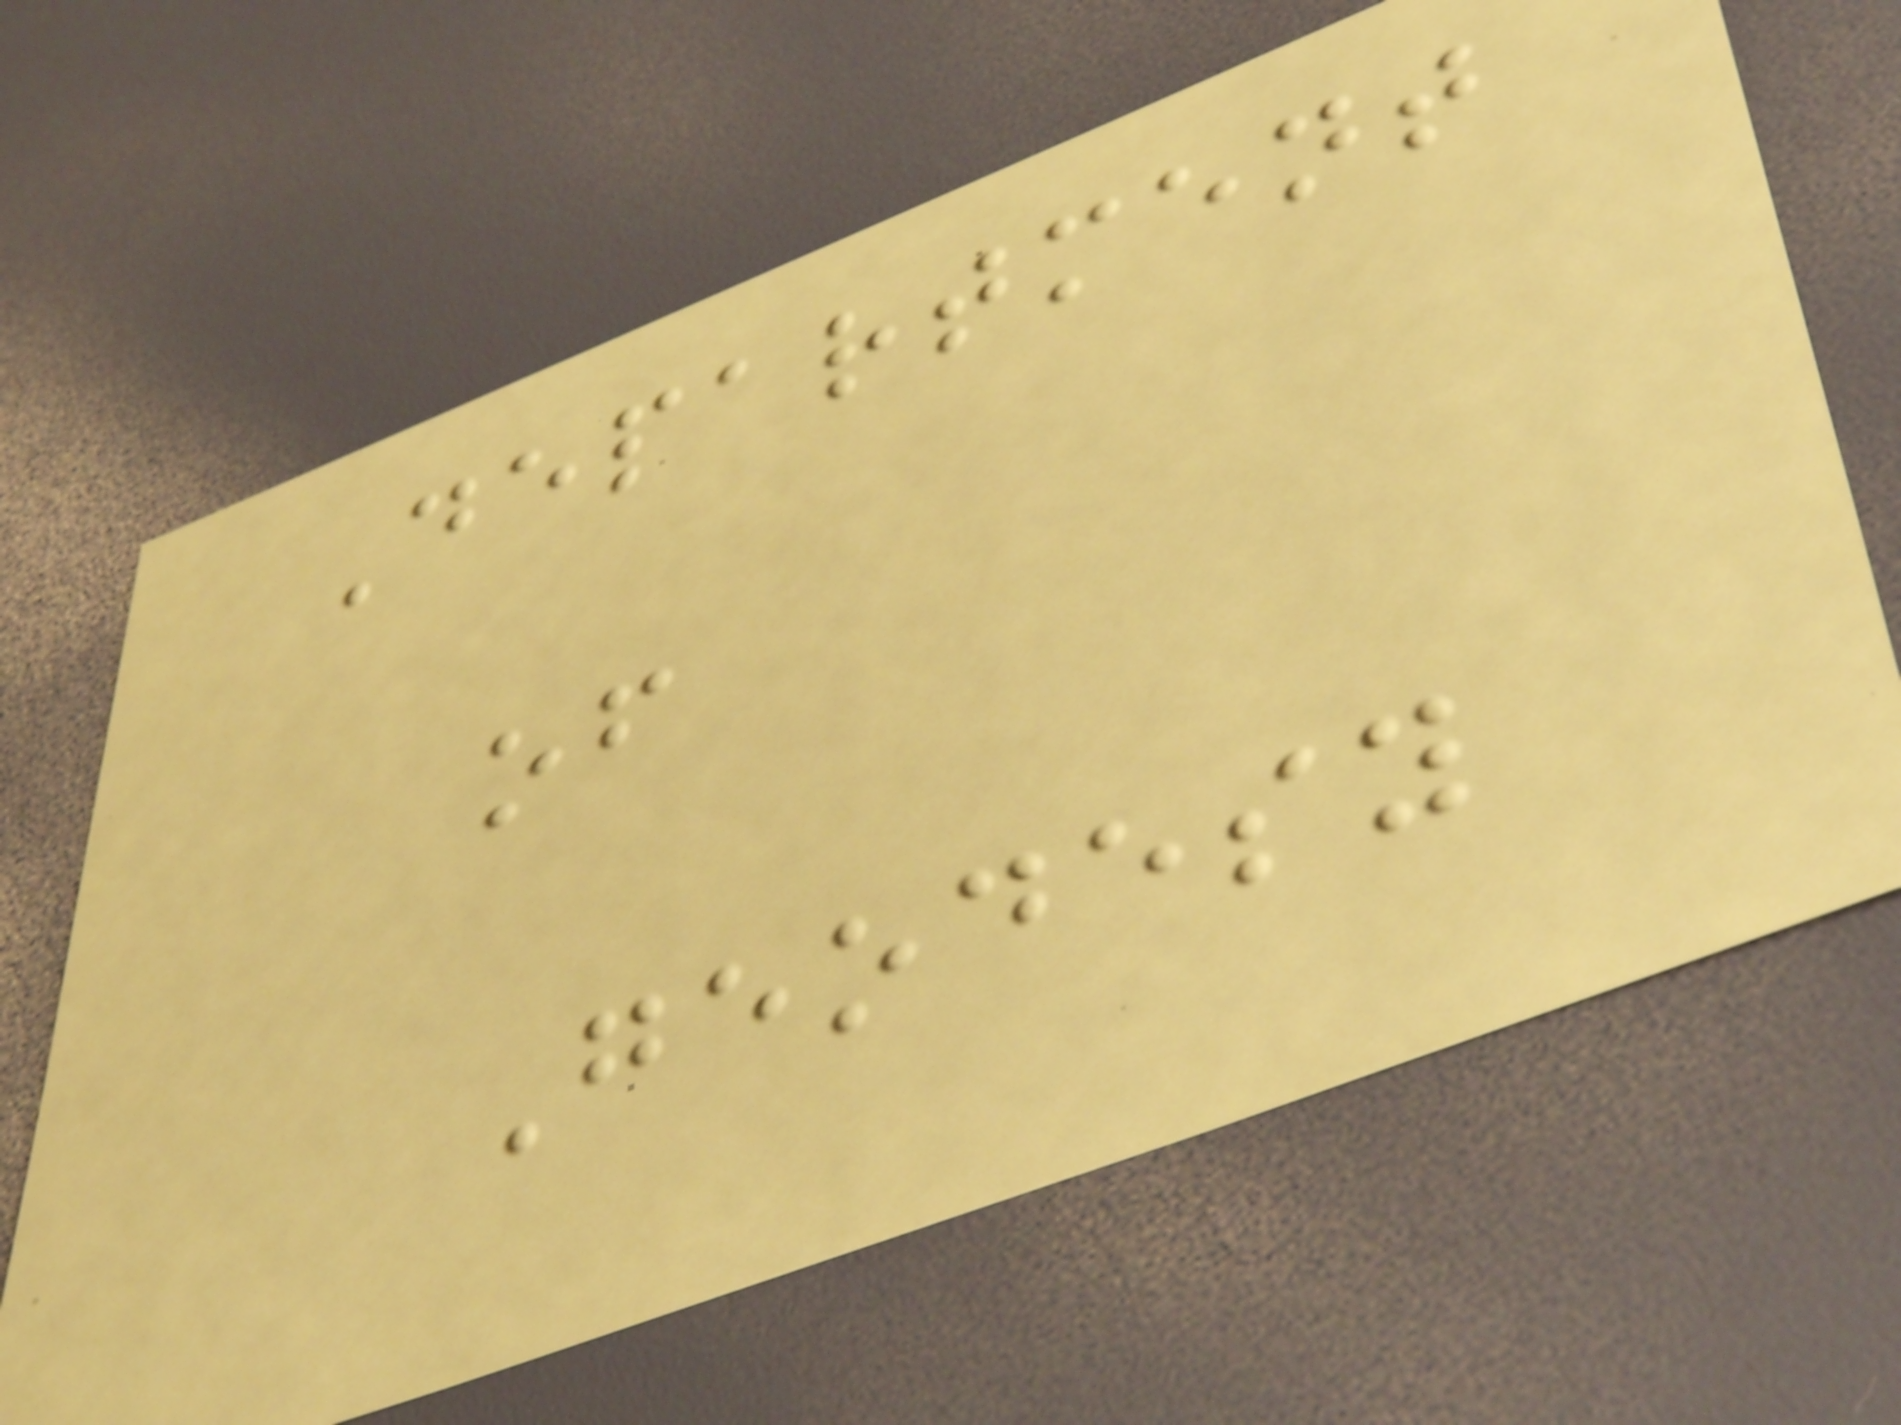Department
of
Geodesy
